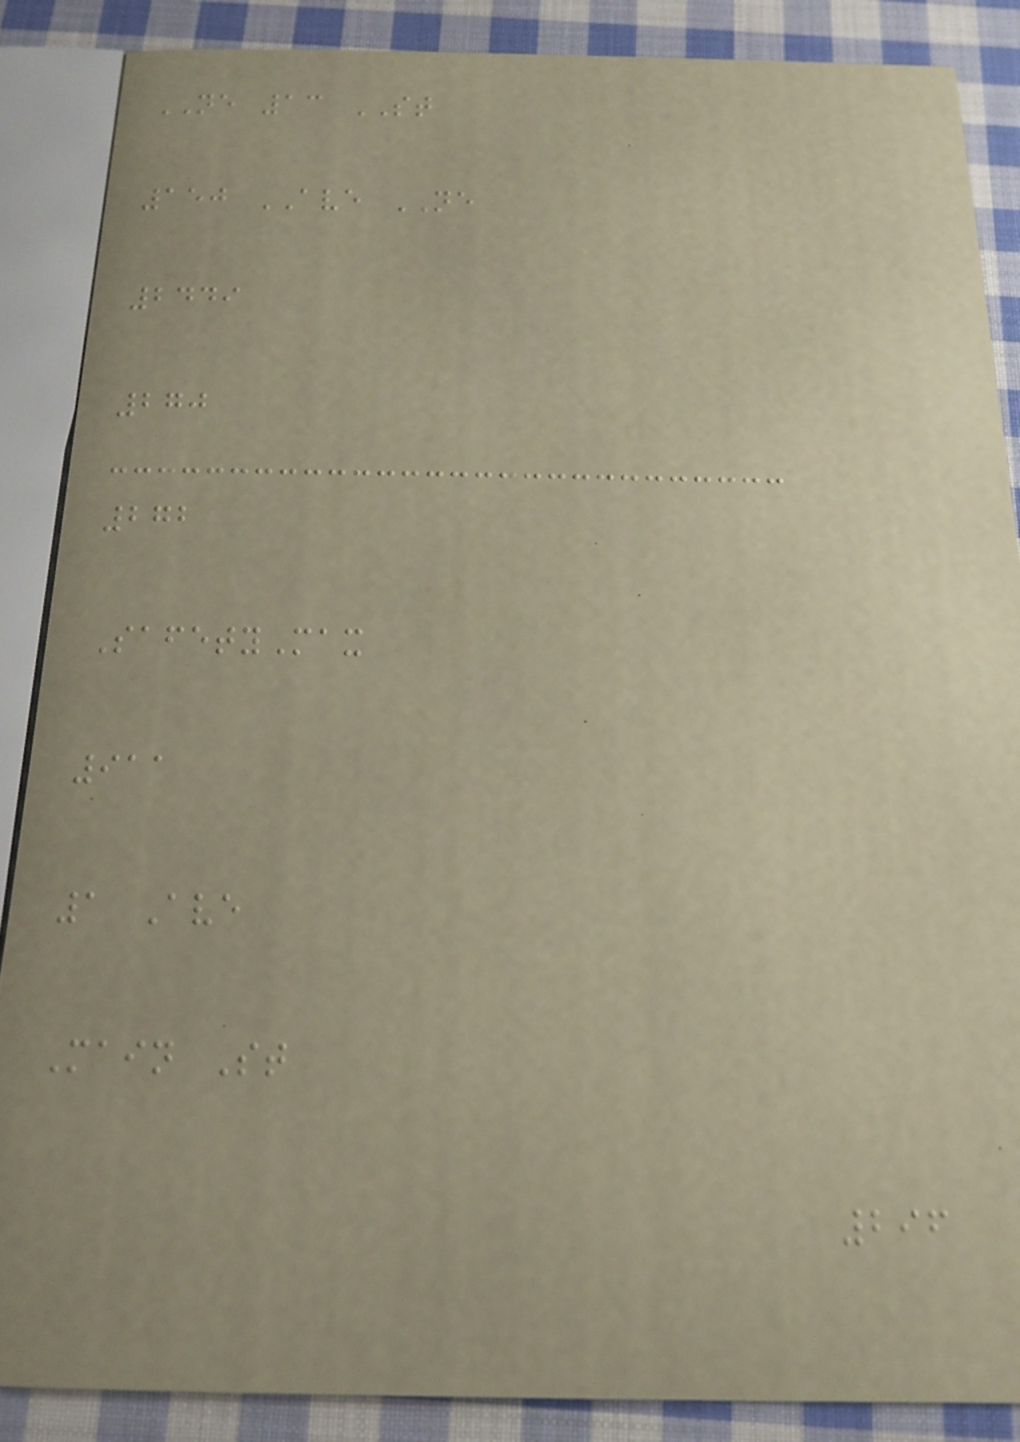NE 13 ST
150 AVE NE
2449
270
272
SafetyMax
911
1 Ave
Main St
296
